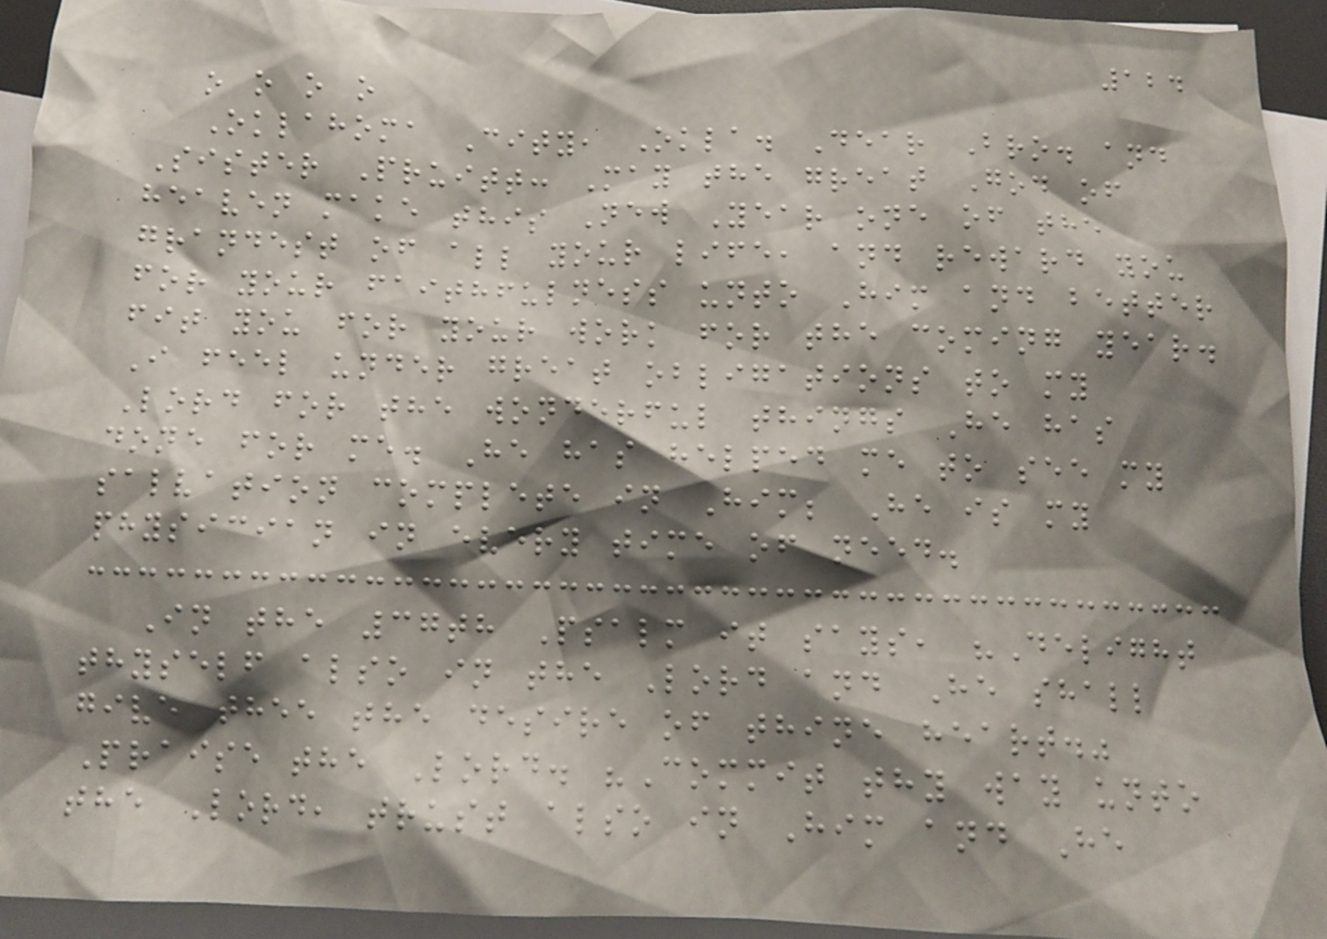124
o o o o
Oklahoma City, Okla. Dear Bro. and
Sister Pruitt: May the great God of
heaven make this New Year one of the
grandest of all your life, and reward you
for your faithfulness unto Him and better
fit you for your work for the coming year.
I feel under great obligations to my
Lord for the wonderful things He has
done for me. He has helped me to see my
salvation complete in Him; He is my
physician in every time of need.
In the 37th Psalm it says, "Delight
thyself also in the Lord and He shall
give thee the desire of thine heart."
Praise the Lord. "Commit thy way unto
the Lord, trust also in Him and He
